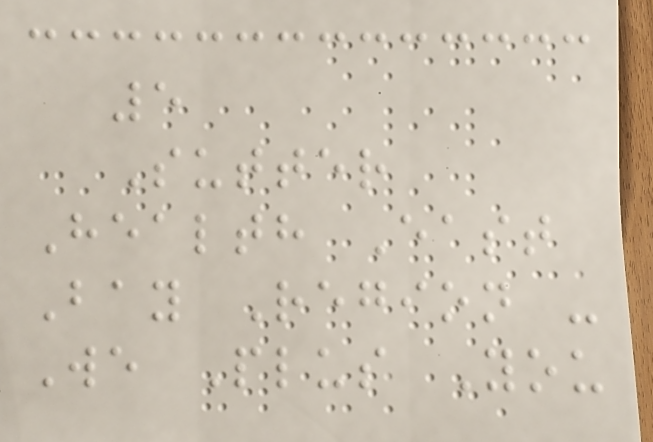5
Sutter
Health East
Bay Region -
We Plus You
